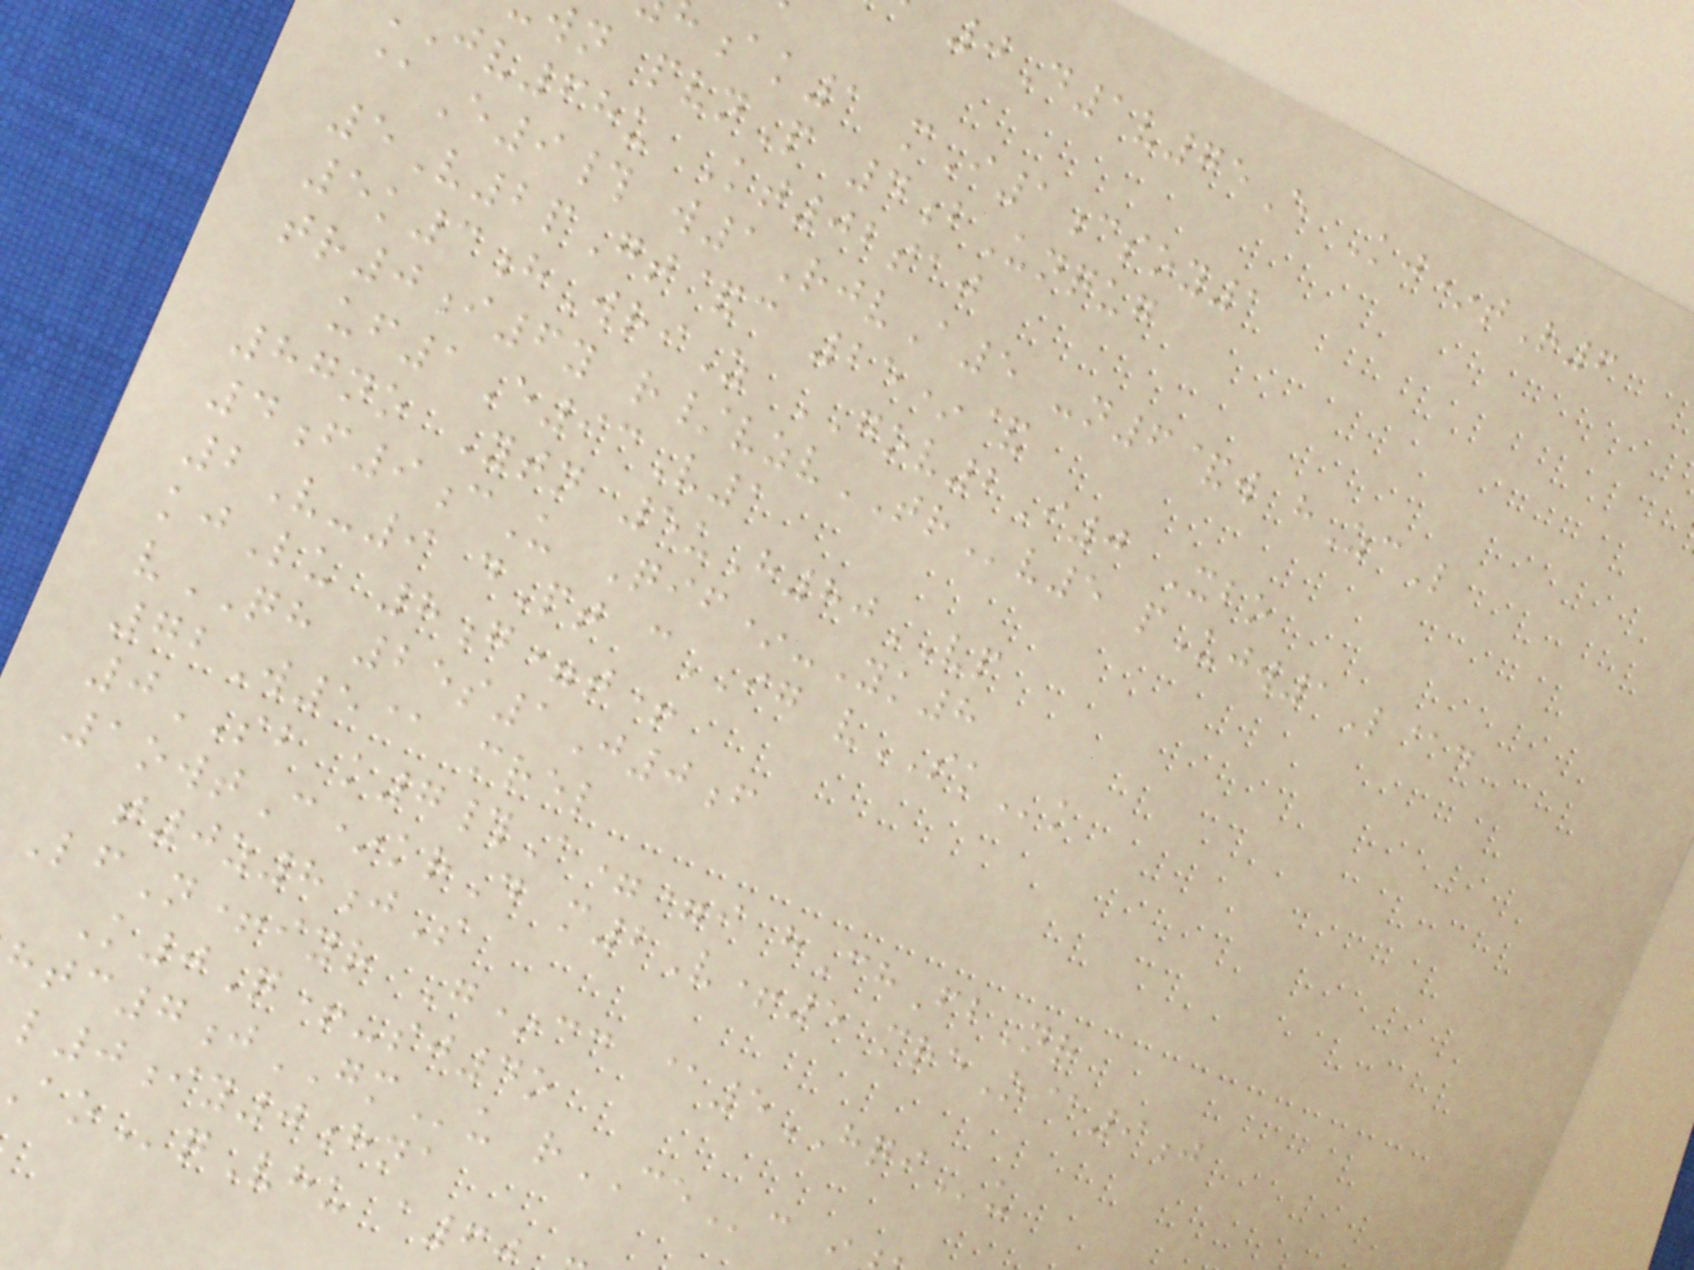0D1v75E Kj*tR6
ak1 mI1csoy1
n pvnP 4bUnqug
jv68u Kt02saj
@E9# w1RjvA5 -n6&w hZcL
5V2pGt&c 25*&
5k3hWriZ GOV2I0 Xbo
tr0i6y r/vzvTRv5 pUjw1L@d
uf1E93V1
87no Ytn 5uH80VP
4f9cU Qif*-Yk8
2V-9 dPt cIG vSKk
kjLu 8g=t+
vQH 25s1J0f
72W5@ mrel
0SB k7#A==i hChFbNr
1owtC*krD m2V+5 mreO@9j
t0z8jS
LfN+iyr G*cc @5HQIu
K0Q+-sj4o
tc7jGMu rCEc
l0iy0hna
